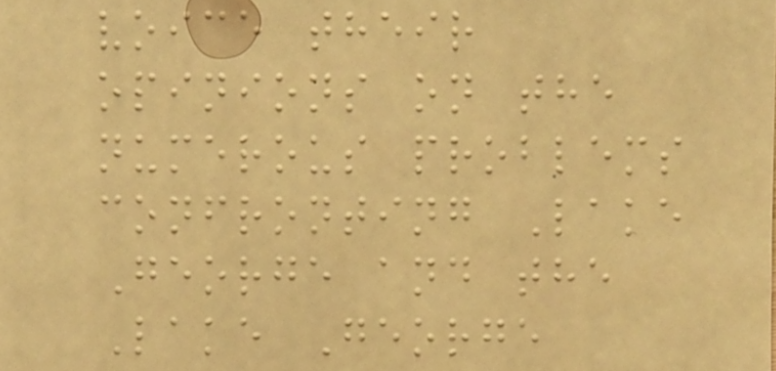voice their
opinions on the
numerous problems
confronting Lake
George and the
Lake George
